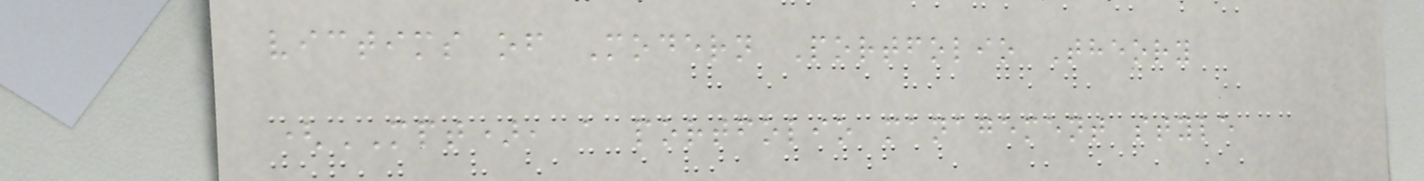victims of Modern Portfolio Theory
(MPT), a portfolio management style
